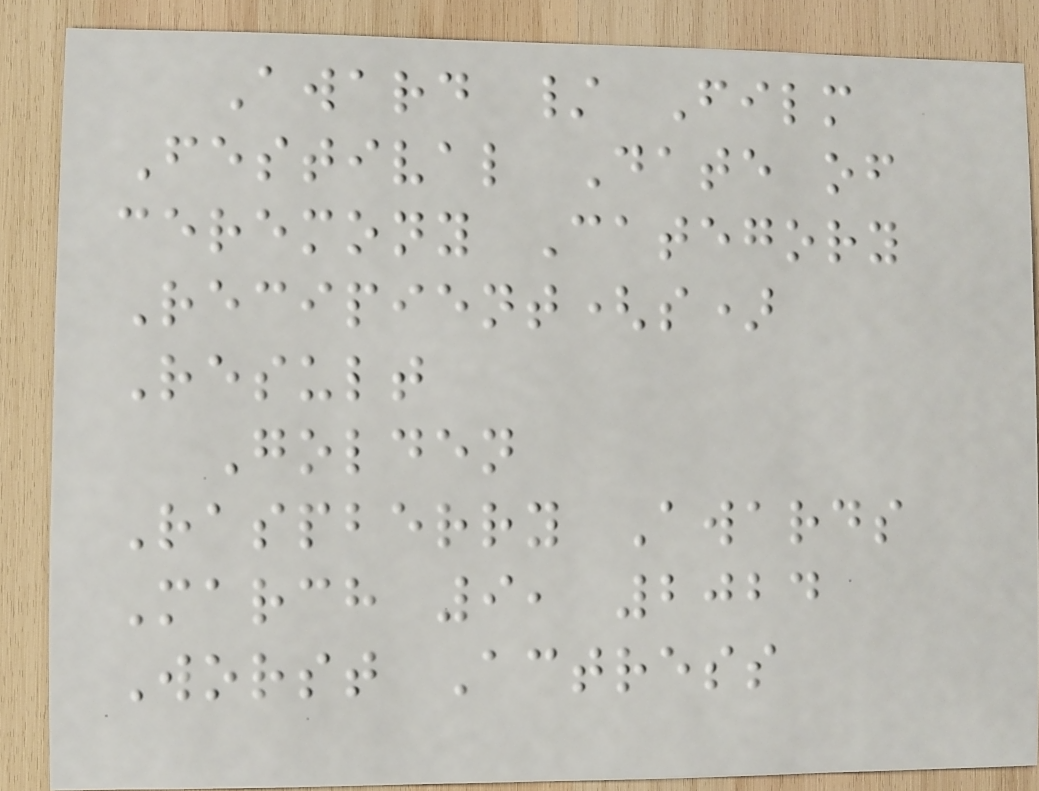Award / Film
Festival Date of
ceremony Category
Recipient(s)
Result
Golden
Raspberry Awards
March 9, 2024
Worst Actress
